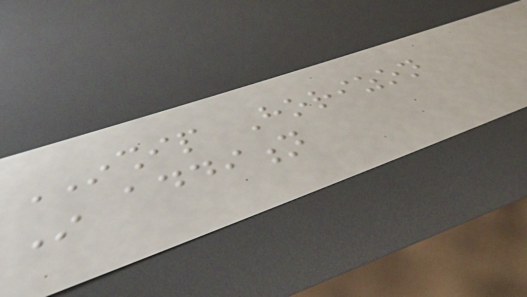INSHIP Horizon
In addition
